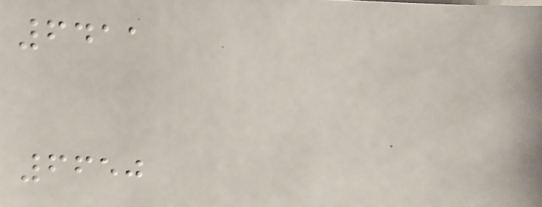6411
6650
